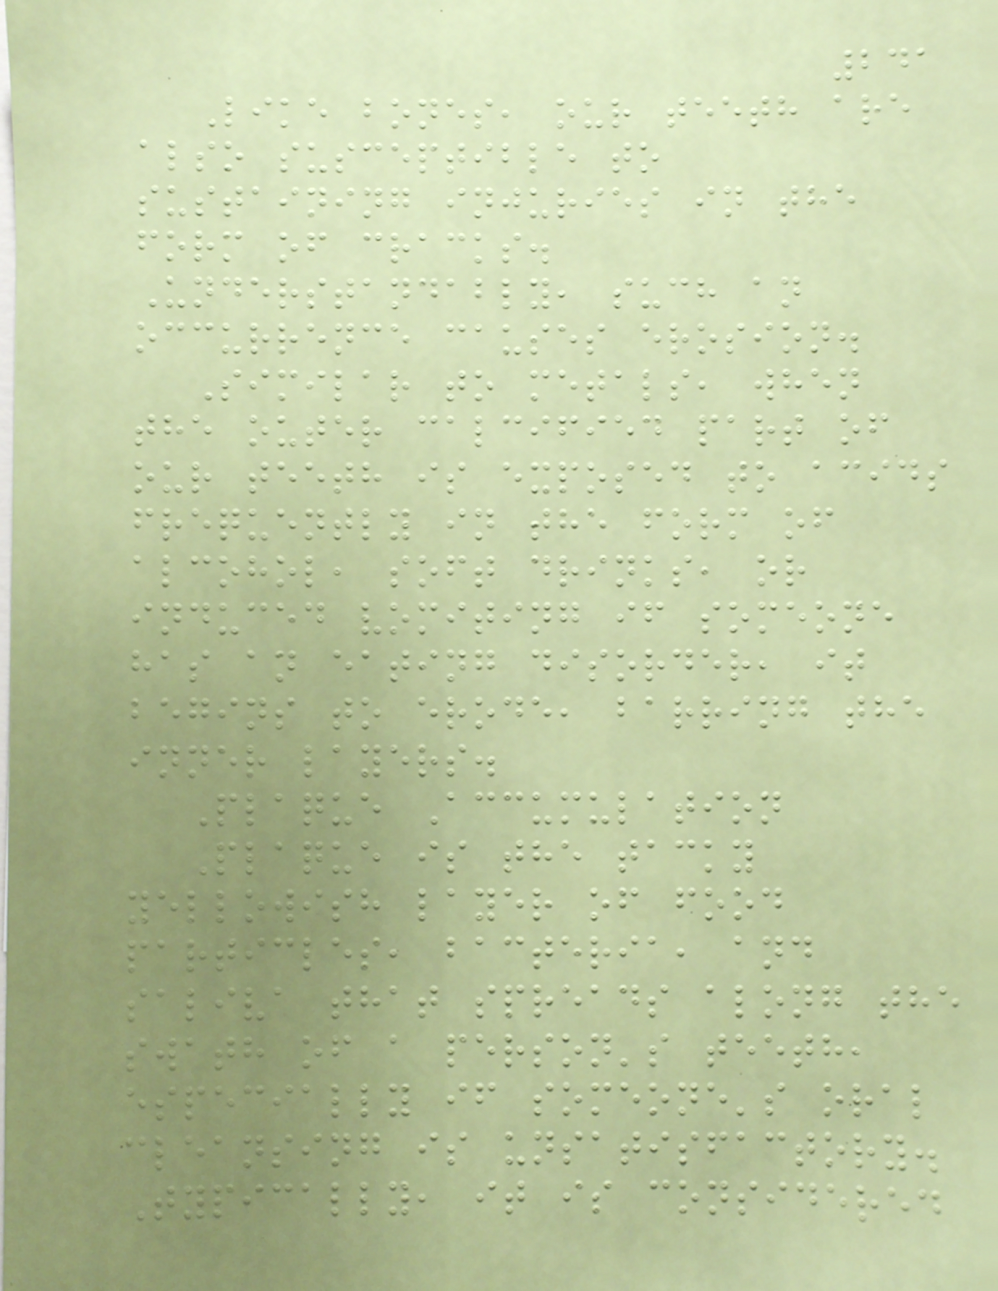241
Like bones, our teeth are
also susceptible to
sustaining injuries in the
form of cracks.
Understandably, such an
occurrence causes erosion.
Similar to metals, when
the outer calcified part of
our teeth is exposed to acids
frequently in the form of
alcohol, soft drinks, or
induced vomiting if someone
has an eating disorder, it
begins to erode, barring the
inner layers.
Plaque Accumulation
Plaque is the tacky
yellowish layer of food
particles, bacteria, and
saliva that spreads along the
swath of a person's teeth,
especially if someone's oral
cleansing is unsatisfactory.
Typically, it is considered
